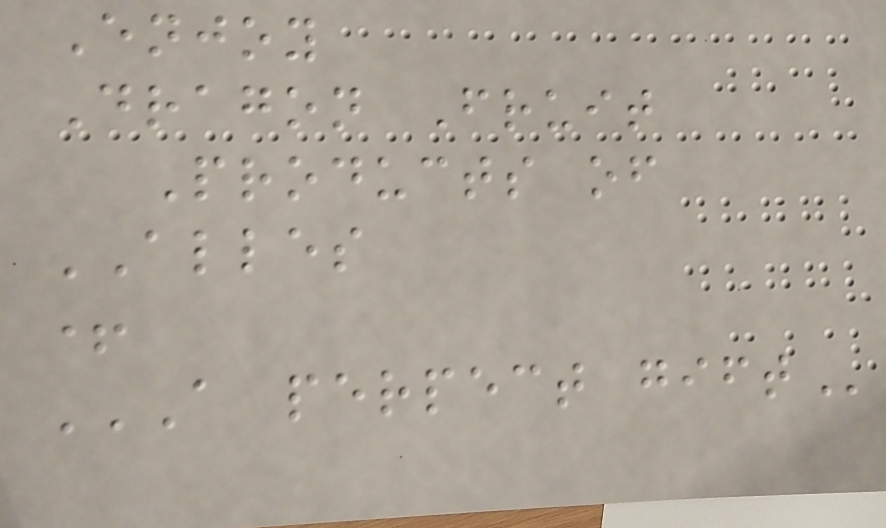Enjoy
Dragon Fruit
Products of
ALLES
+
A PERPECT GIFT
